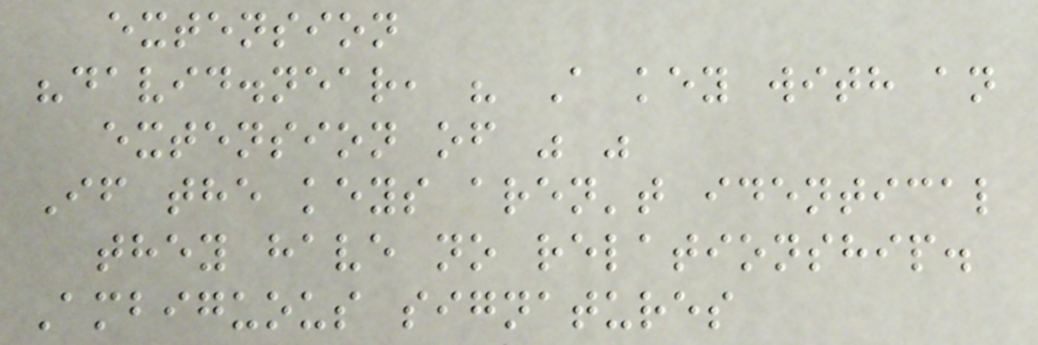extension
"david.near, " A key with an
extension of " "
If the keys aren't identical
they have no relationship.
Ambiguous signatures
